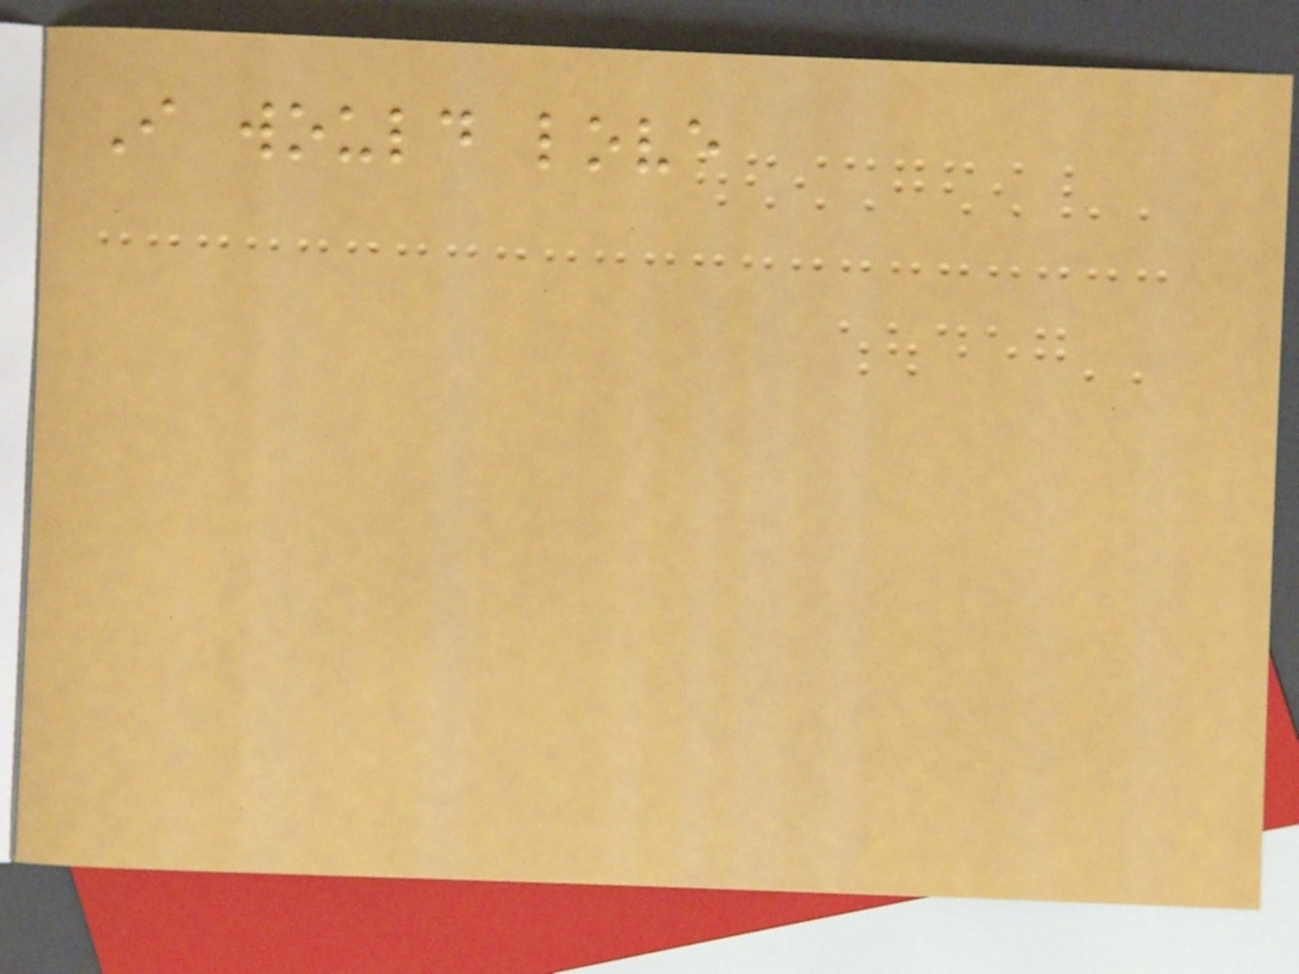I would love
